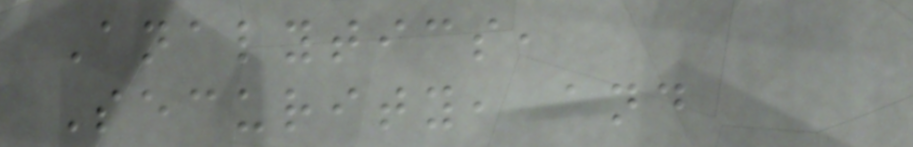Analytics,
Security, and
